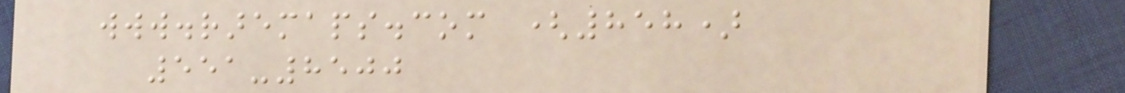www.raremaps.com (858)
551-8500
